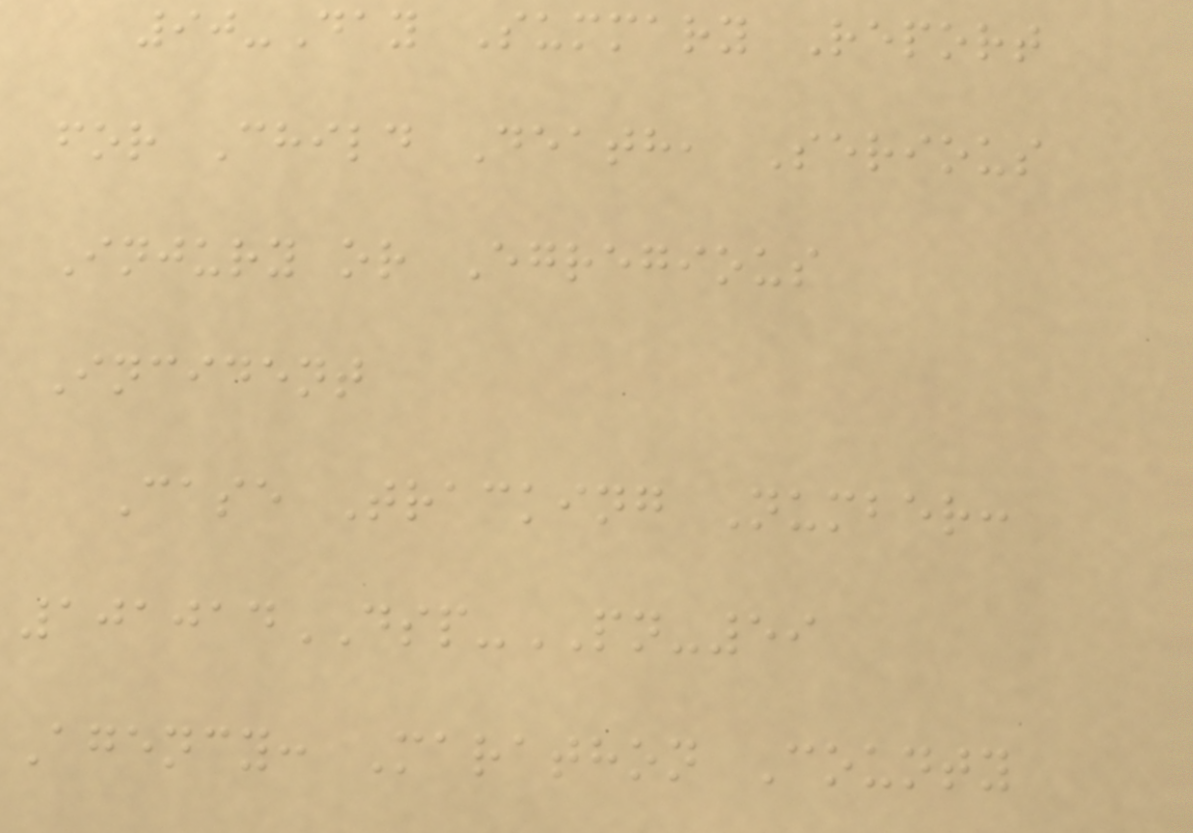90-Day Summary Report
for Child Death, Serious
Injury or Egregious
Incident
Case Tracking Number:
101014DSP-PN-59
Agency: Marathon County
